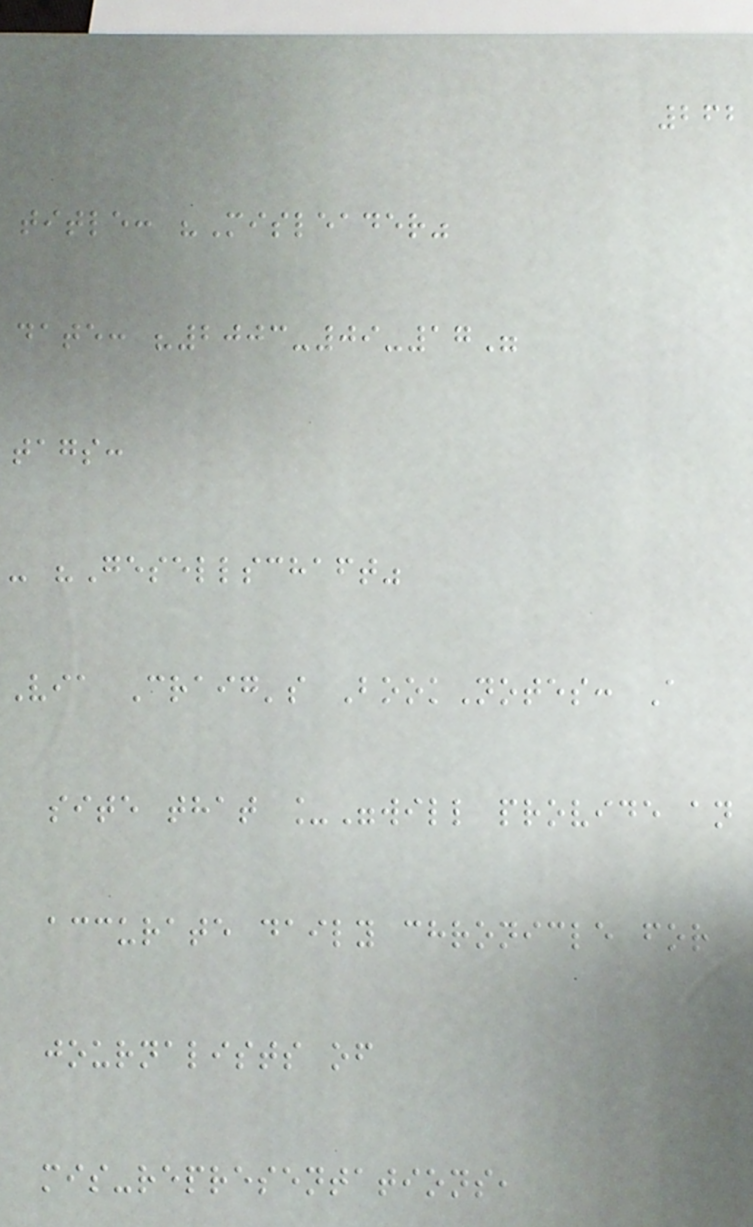262
title: "Misleader"
date: "2003-09-17"
tags:
- "Gesellschaft"
Via Craig's BookNotes: A
site that _"will provide an
accurate daily chronicle for
journalists of
mis-representations,
